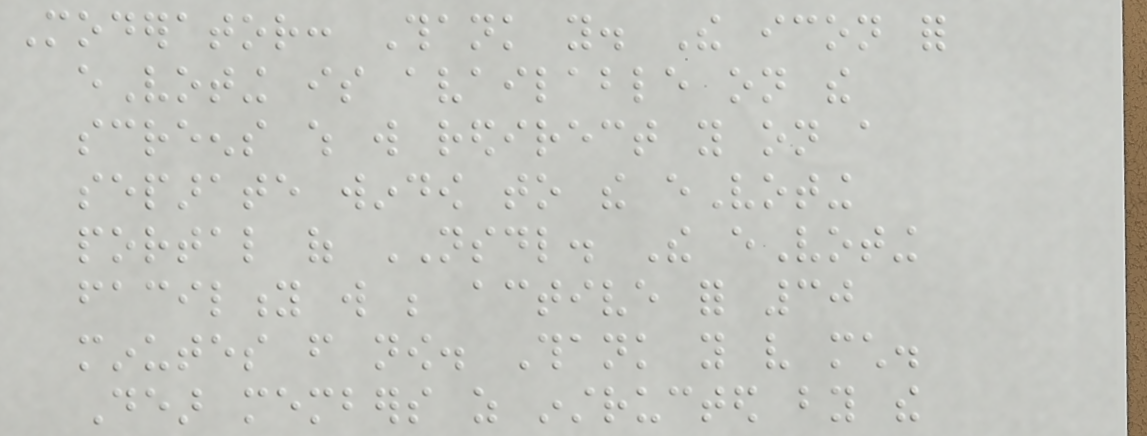Moderator: Thank you. The icon for
eVoting is available on the
screens which will redirect you on a
separate window to the eVoting
portal of NSDL. The eVoting
facility will be active for 30
minutes from now. Thank you very much.
Dear members as instructed by the
